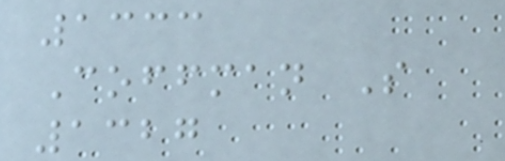1333
Coffman S
1327
